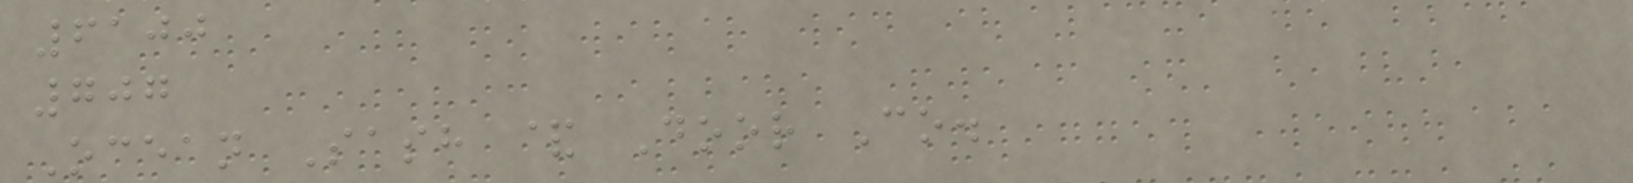6100
707
Ocean Sash & Door Co.
